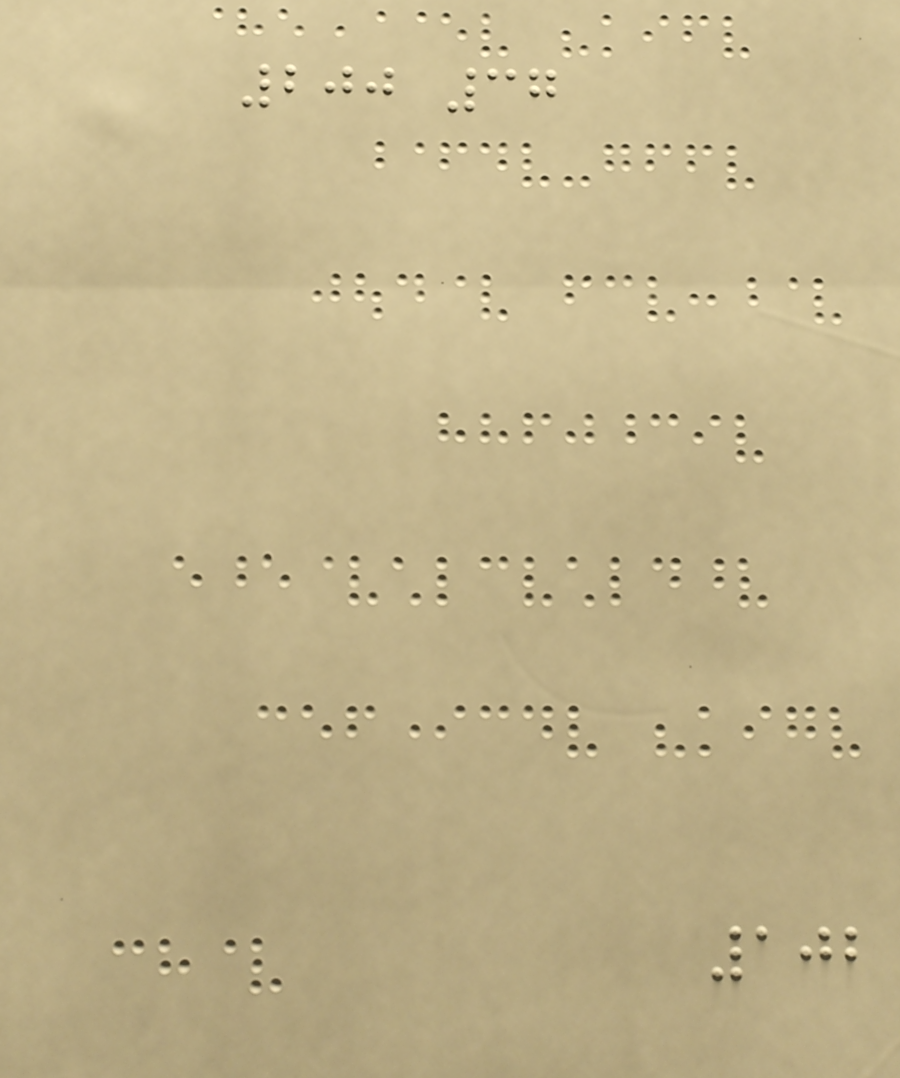200 37
102
